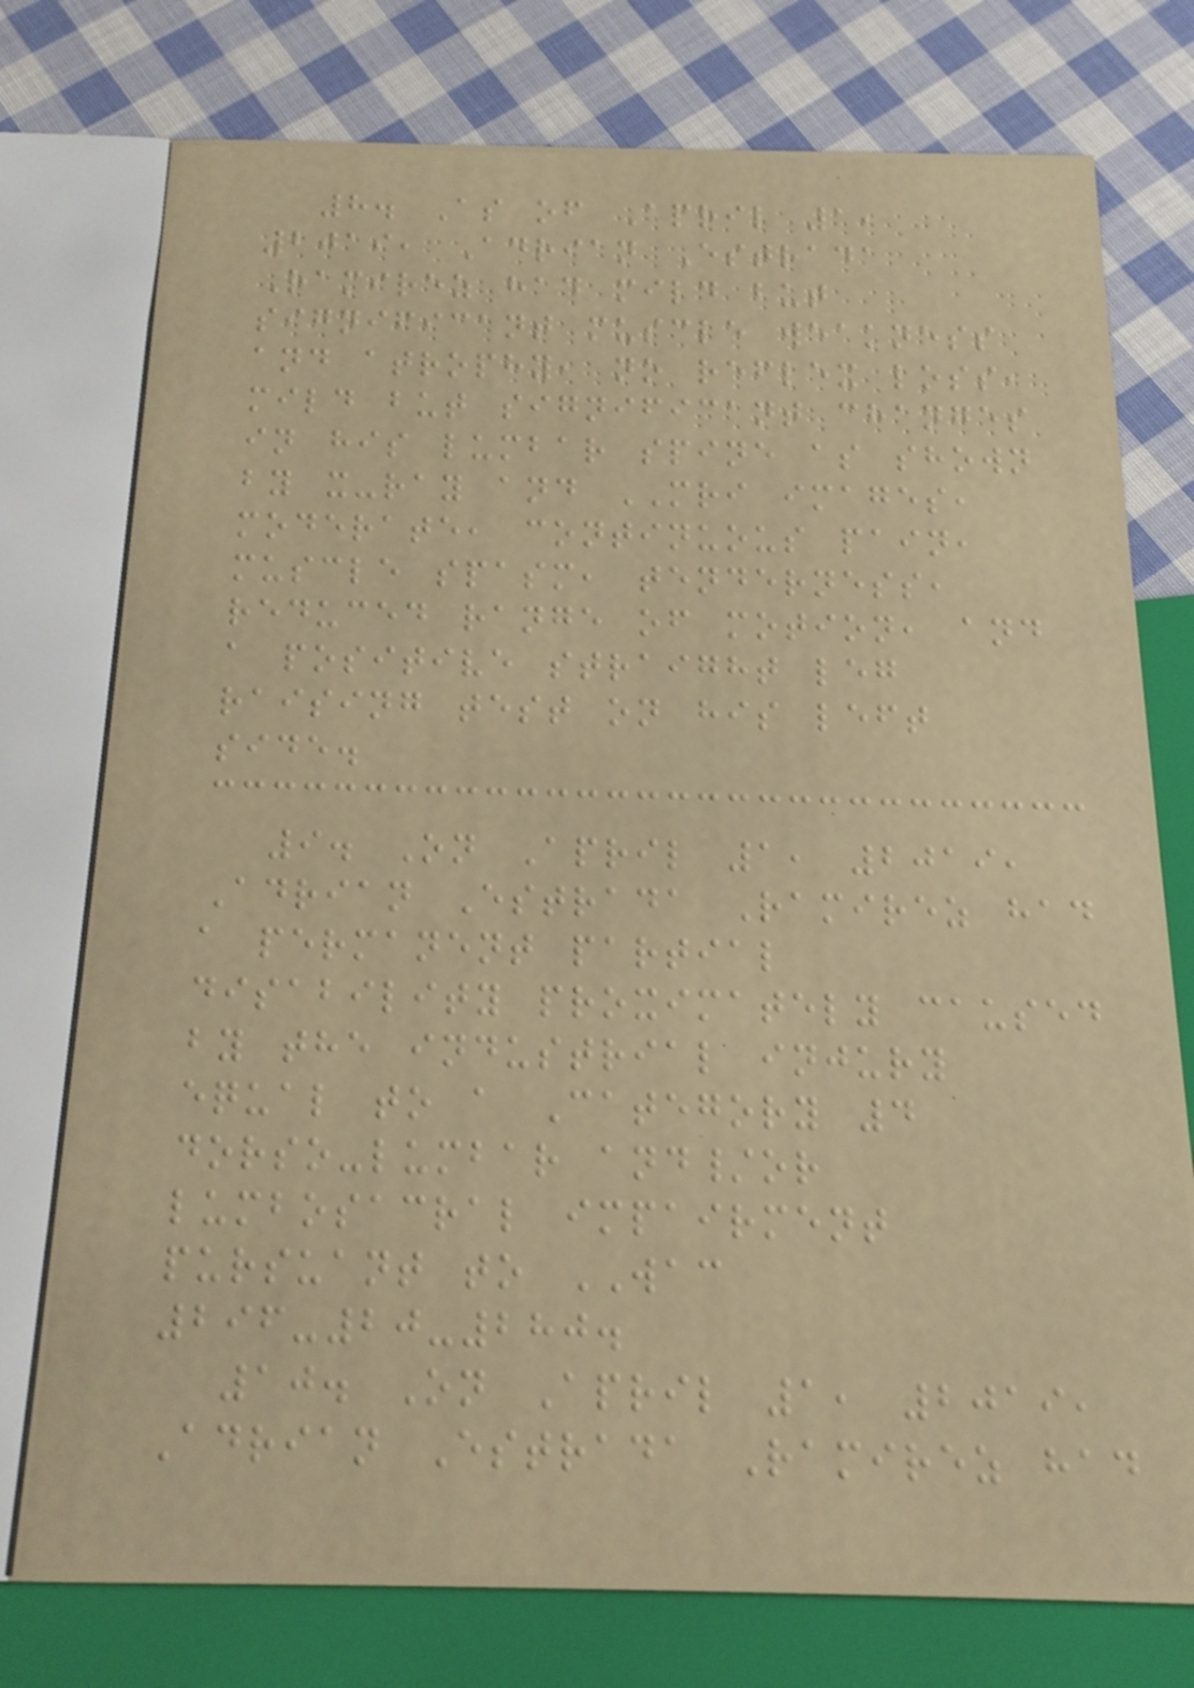8. As of April 1,
2019, Adrian Estrada
Ramirez had mild but
significant muscle weakness
and atrophy, no reflex loss,
mild but significant changes
in his lumbar spine as shown
by x-ray and MRI images,
moderate, continuous pain,
muscle spasm, tenderness,
reduced range of motion, and
a positive straight leg
raising test on his left
side.
9. On April 1, 2019,
Adrian Estrada Ramirez had
a permanent partial
disability proximately caused
by the industrial injury
equal to a Category 4
dorso-lumbar and/or
lumbosacral impairment
pursuant to WAC
296-20-280.
10. On April 1, 2019,
Adrian Estrada Ramirez had
